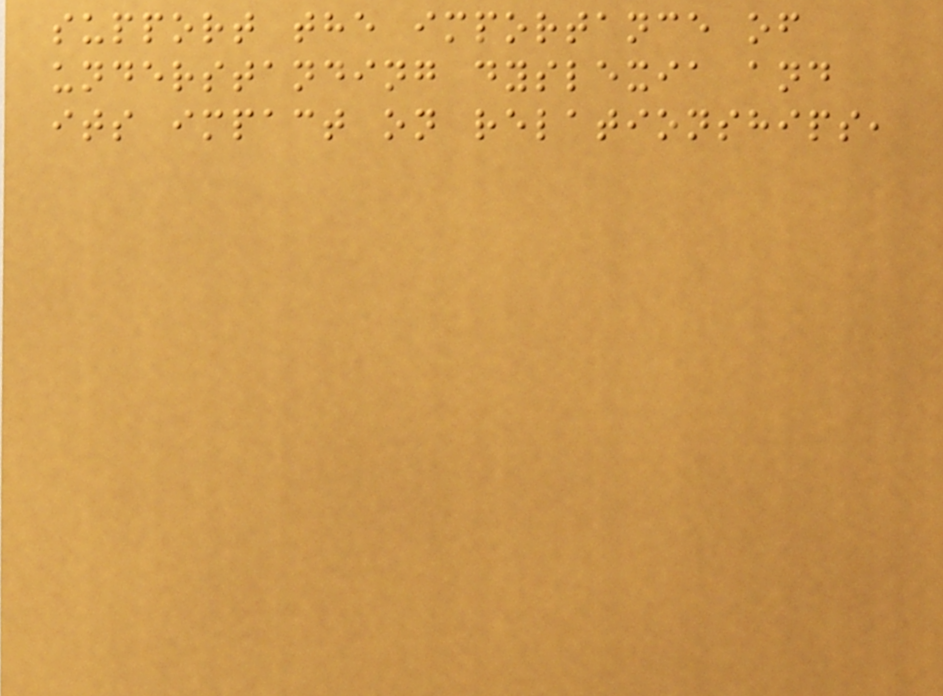support the importance of
understanding dyslexia and
its impact on relationships,
